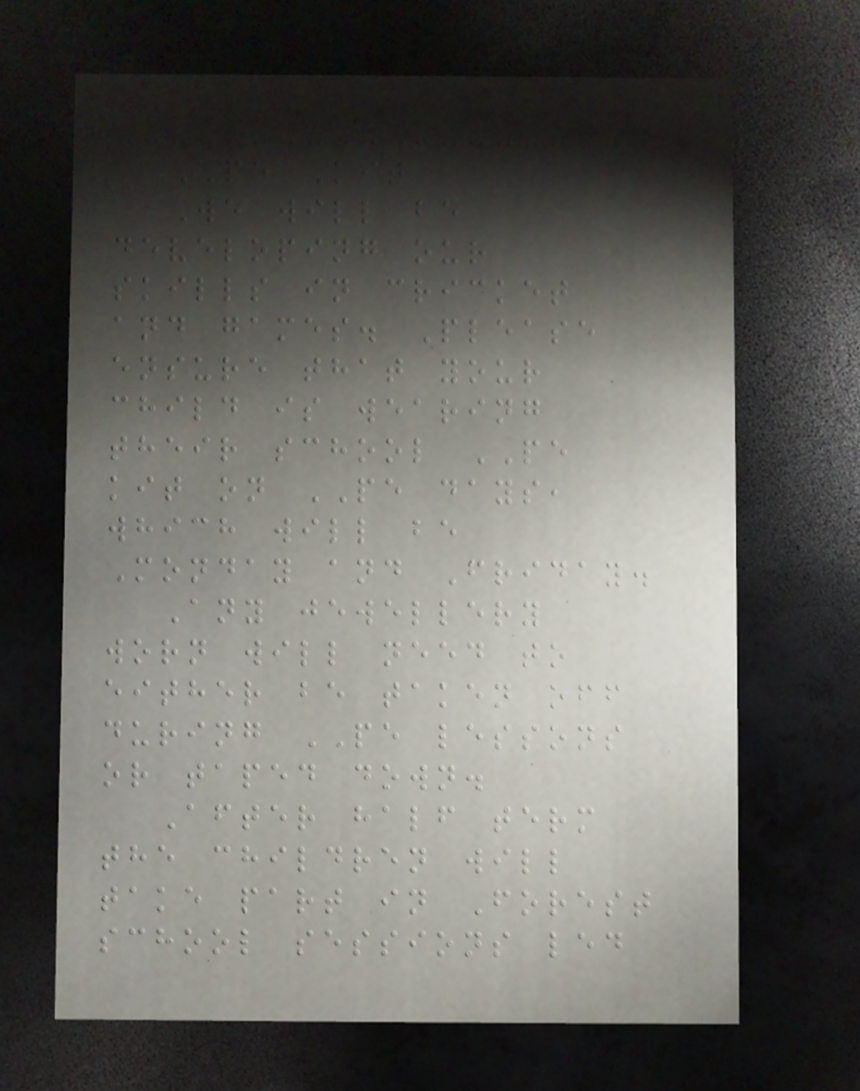PE Kit
We will be
developing our
skills in cricket
and games. Please
ensure that your
child is wearing
their school PE
kit on PE days,
which will be
Monday and Friday.
Any jewellery
worn will need to
either be taken off
during PE lessons
or taped down.
After half term
the children will
take part in Forest
school sessions led
